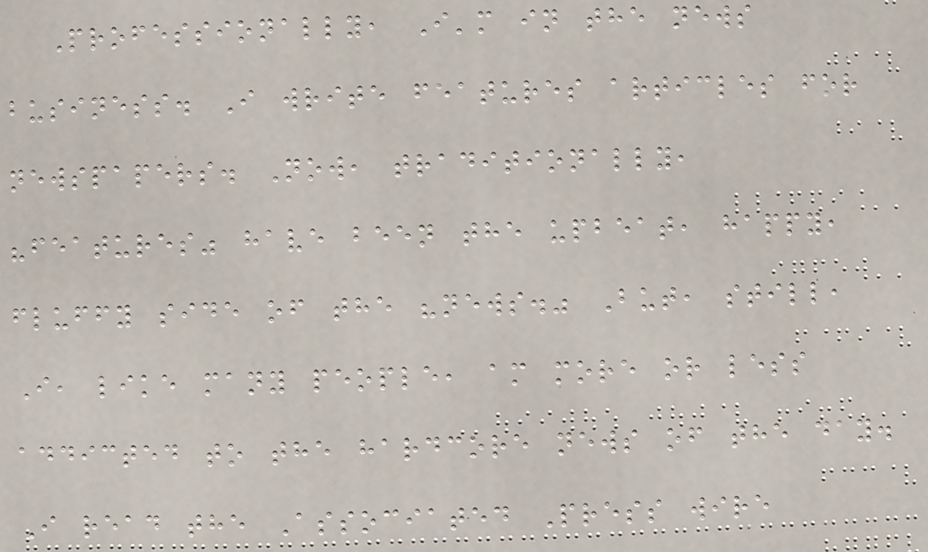Professionally, I'm in the news
business. I write features articles for
newspapers. Now, traditionally,
"features" have been the upbeat, happy,
fluffy side of the "news." But, still,
I, like many people, am more or less
addicted to the hardcore news of the day.
I read the Associated Press wire
